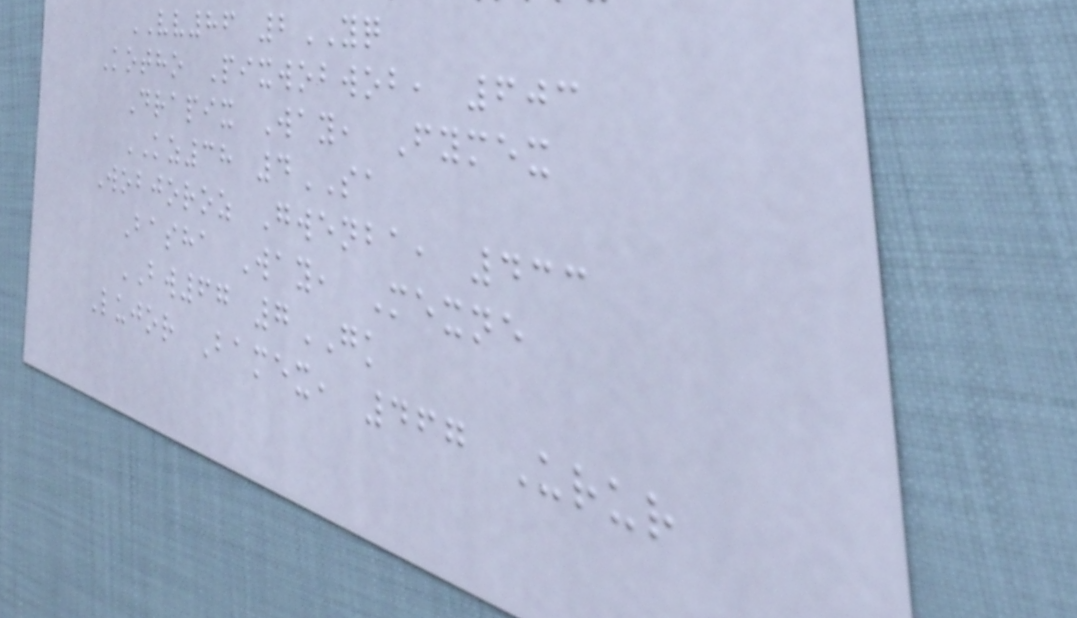VV86 2YQ
Kotho Pixwobwob, 603
Drapix Way, Fymex
KZ38 4SA
Wobjoroz Gwenba, 433
Basha Way, Mexne
BW67 7GK
Lujor Bamex, 467 Urur
